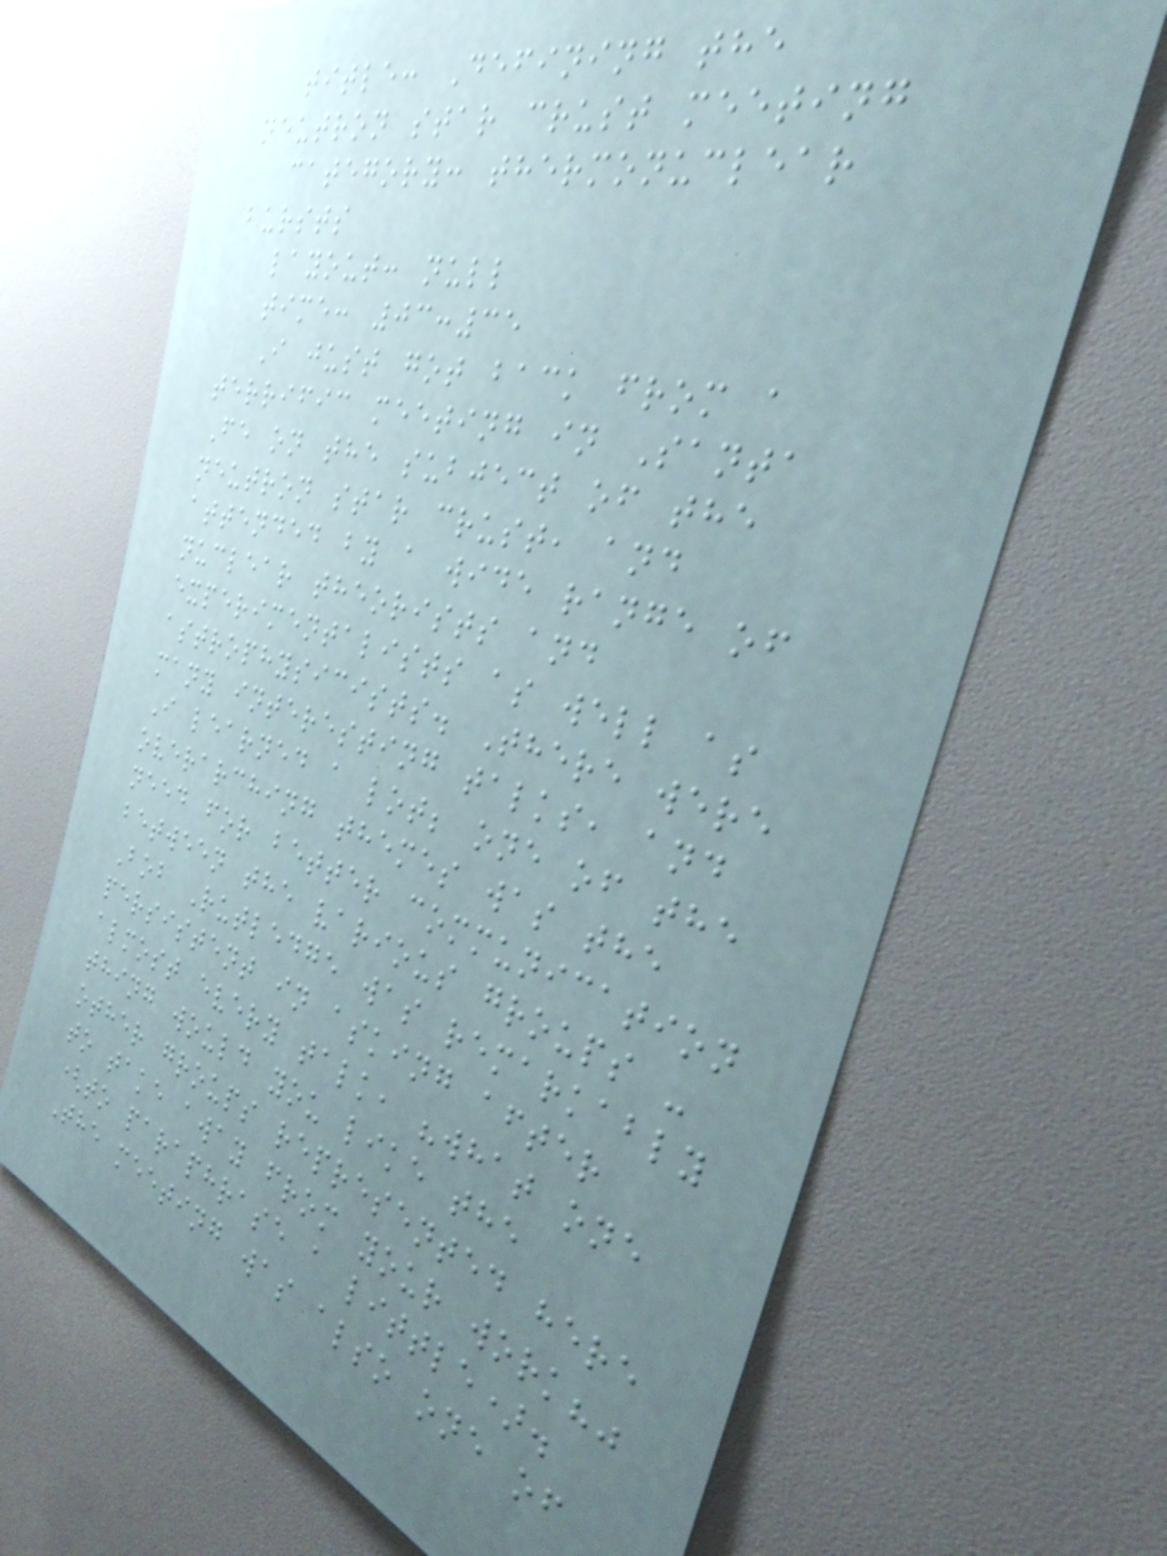title: Defining the
neutron star crust meeting
category: thermonuclear
bursts
layout: null
time: 03:35
I just got back from a
terrific meeting in Santa
Fe on the subject of the
neutron star crust, and
attended by a wide range of
nuclear theorists and
experimentalists as well as
astrophysicists. There were
many interesting talks, and
I learned a lot; one of the
overarching themes was the
need for better communication
between the various groups -
Bob Rutledge was remarkably
persistent in asking after
almost every talk, "what one
thing would you like the
other groups represented here
to take away from your work?"
(to paraphrase a little).
The meeting was also one of
